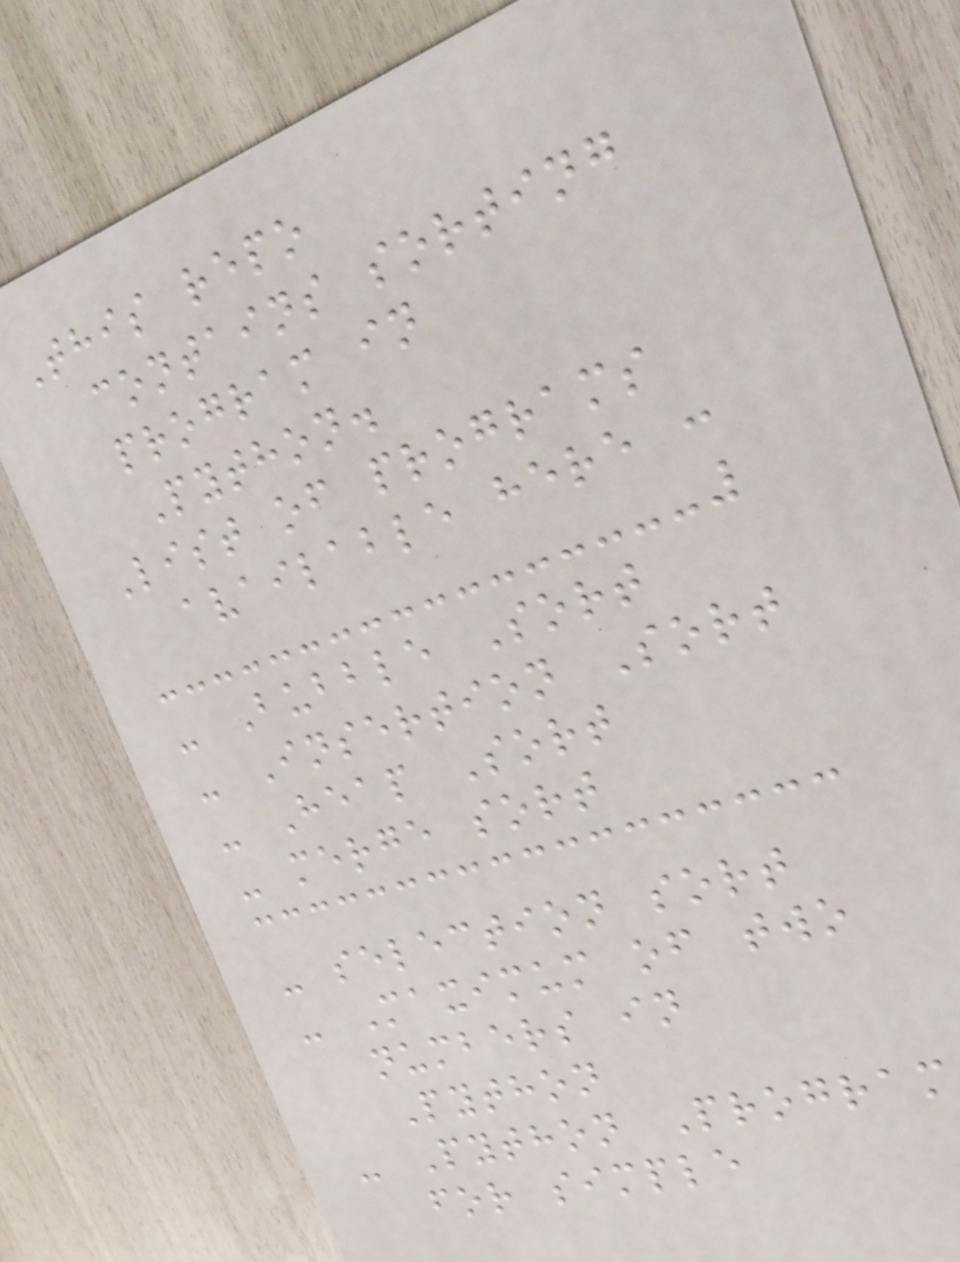This repo
contains sorting
program in
Python.
List of programs
available here :
- Bubble Sort
- Insertion Sort
- Heap Sort
- merge sort
- selection sort
- Maximum of two
numbers in
Python
- Python Program
for simple
